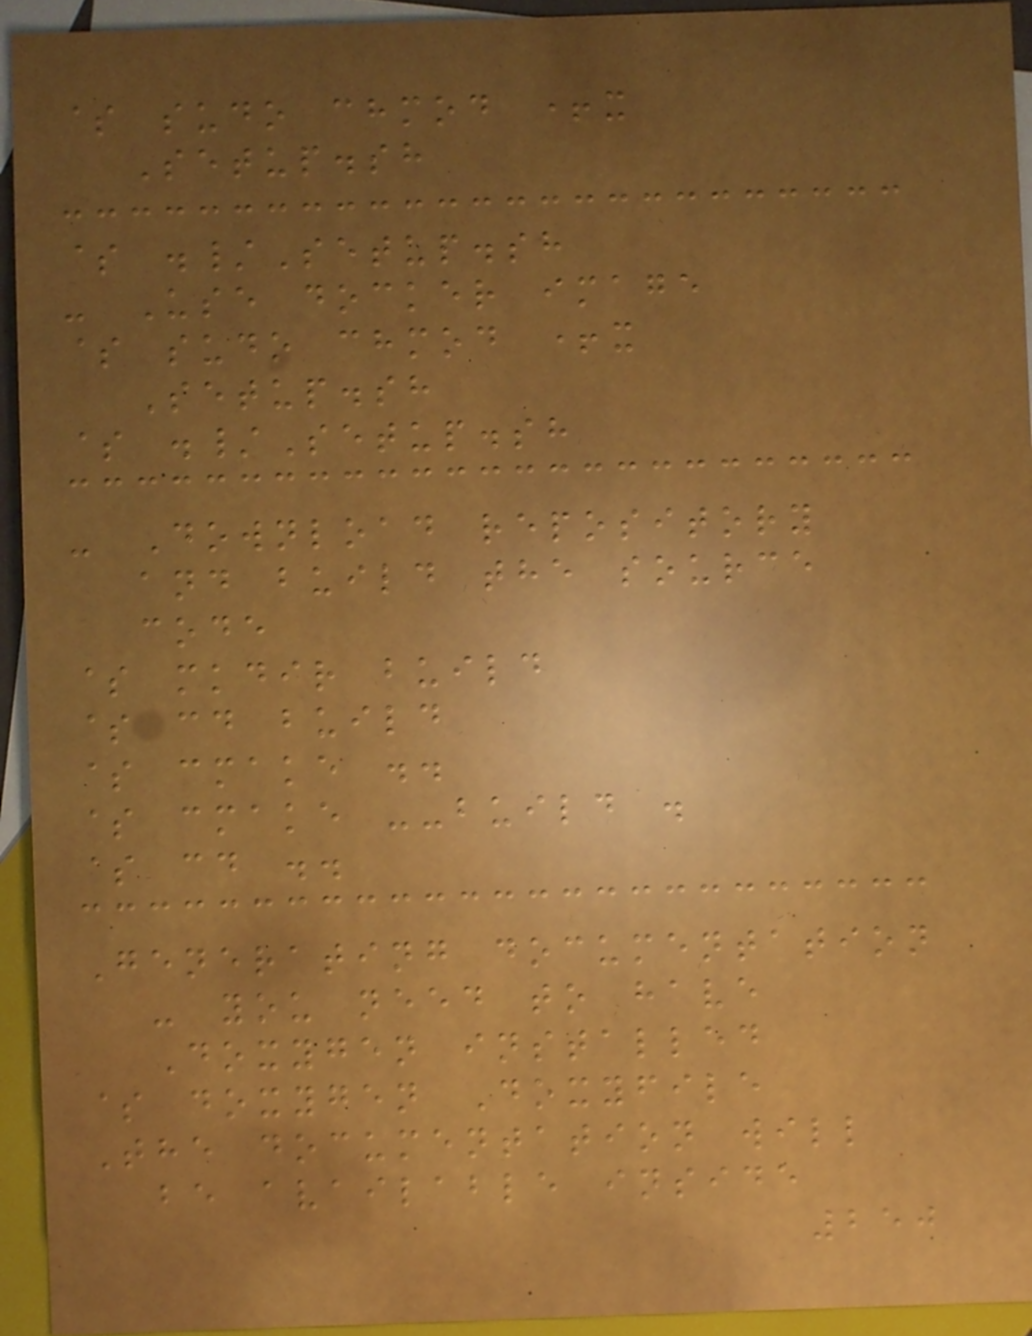$ sudo chmod +x
Setup.sh
$ ./Setup.sh
- Use docker image
$ sudo chmod +x
Setup.sh
$ ./Setup.sh
- Download repository
and build the source
code
$ mkdir build
$ cd build
$ cmake ..
$ cmake --build .
$ cd ..
Generating documentation
- you need to have
Doxygen installed
$ doxygen Doxyfile
The documentation will
be available inside
250
